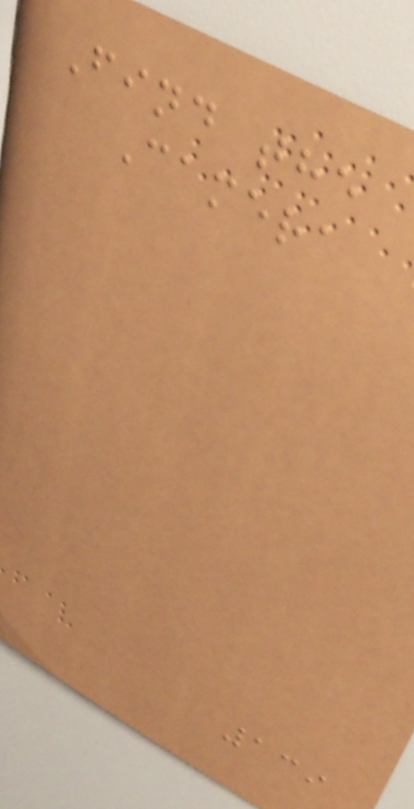Find the
Camera
139
